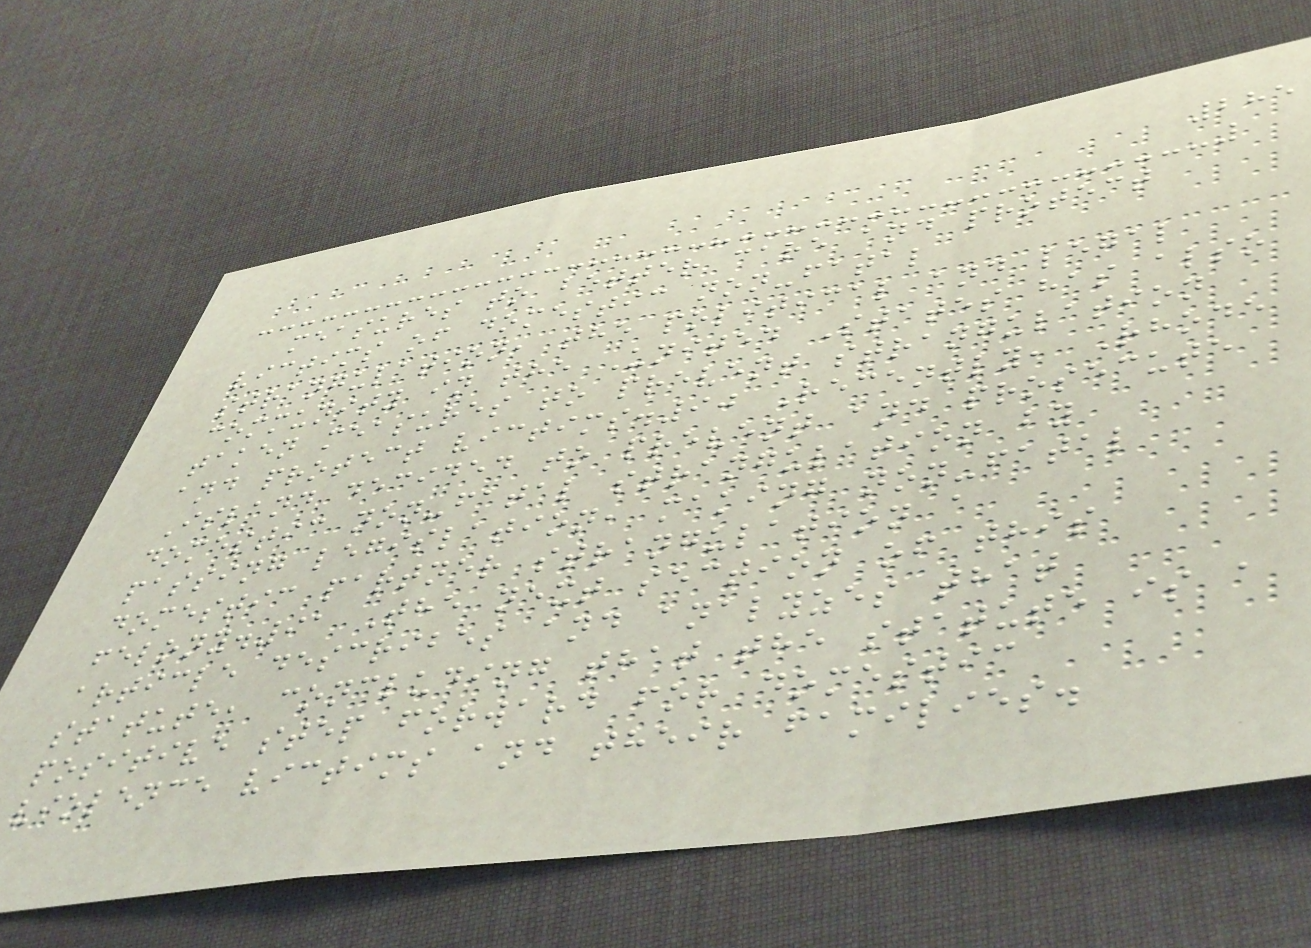285
measures to better care and protect
victims of domestic non-fatal
strangulation, the political and legal
community in the United States has also
taken measures to prevent strangulation
and protect victims.90 Recently, Rhode
Island decided to prevent and prosecute
domestic non-fatal strangulation by
passing legislation, making non-fatal
domestic partner strangulation a
felony.91 The next section of this
article describes and analyzes that
statute, concluding that the statute is a
positive step forward for domestic
violence victims and their families.
